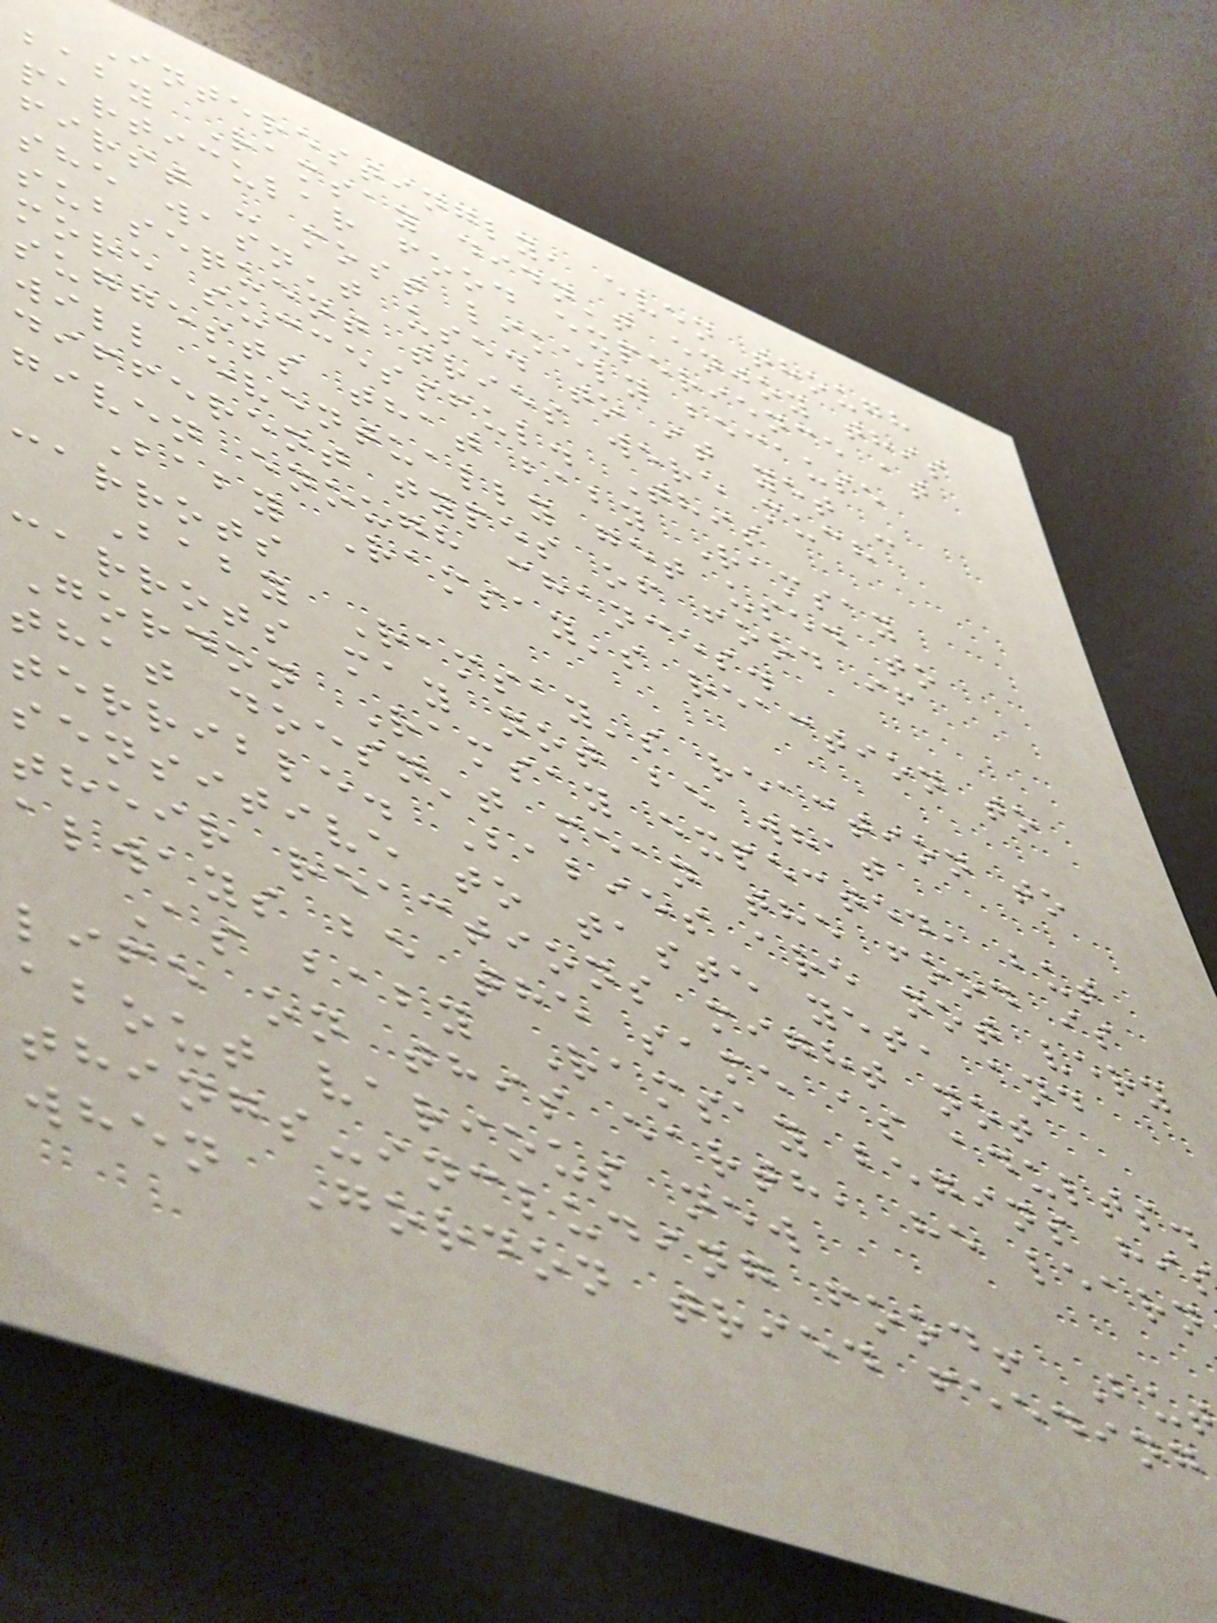Interestingly, even though
baby Ramsay didn't enjoy this
particular food experience at
first - most likely because
she wasn't used to it yet -
subsequent tries were much
more successful. This
suggests that baby Ramsay
will eventually get used to
different types of food if
given enough chances.
Baby Ramsay's reaction to
carrots
Baby Ramsay's reaction to
carrots may not be what
Gordon Ramsay expected, but
that doesn't mean the food is
terrible. Babies are not very
sensitive to taste yet, and
their reactions might not
always be the same as adults.
As baby Ramsay begins hi
life on this earth, he learn
about various new
things-including food! Bu
when Gordon tried feeding
